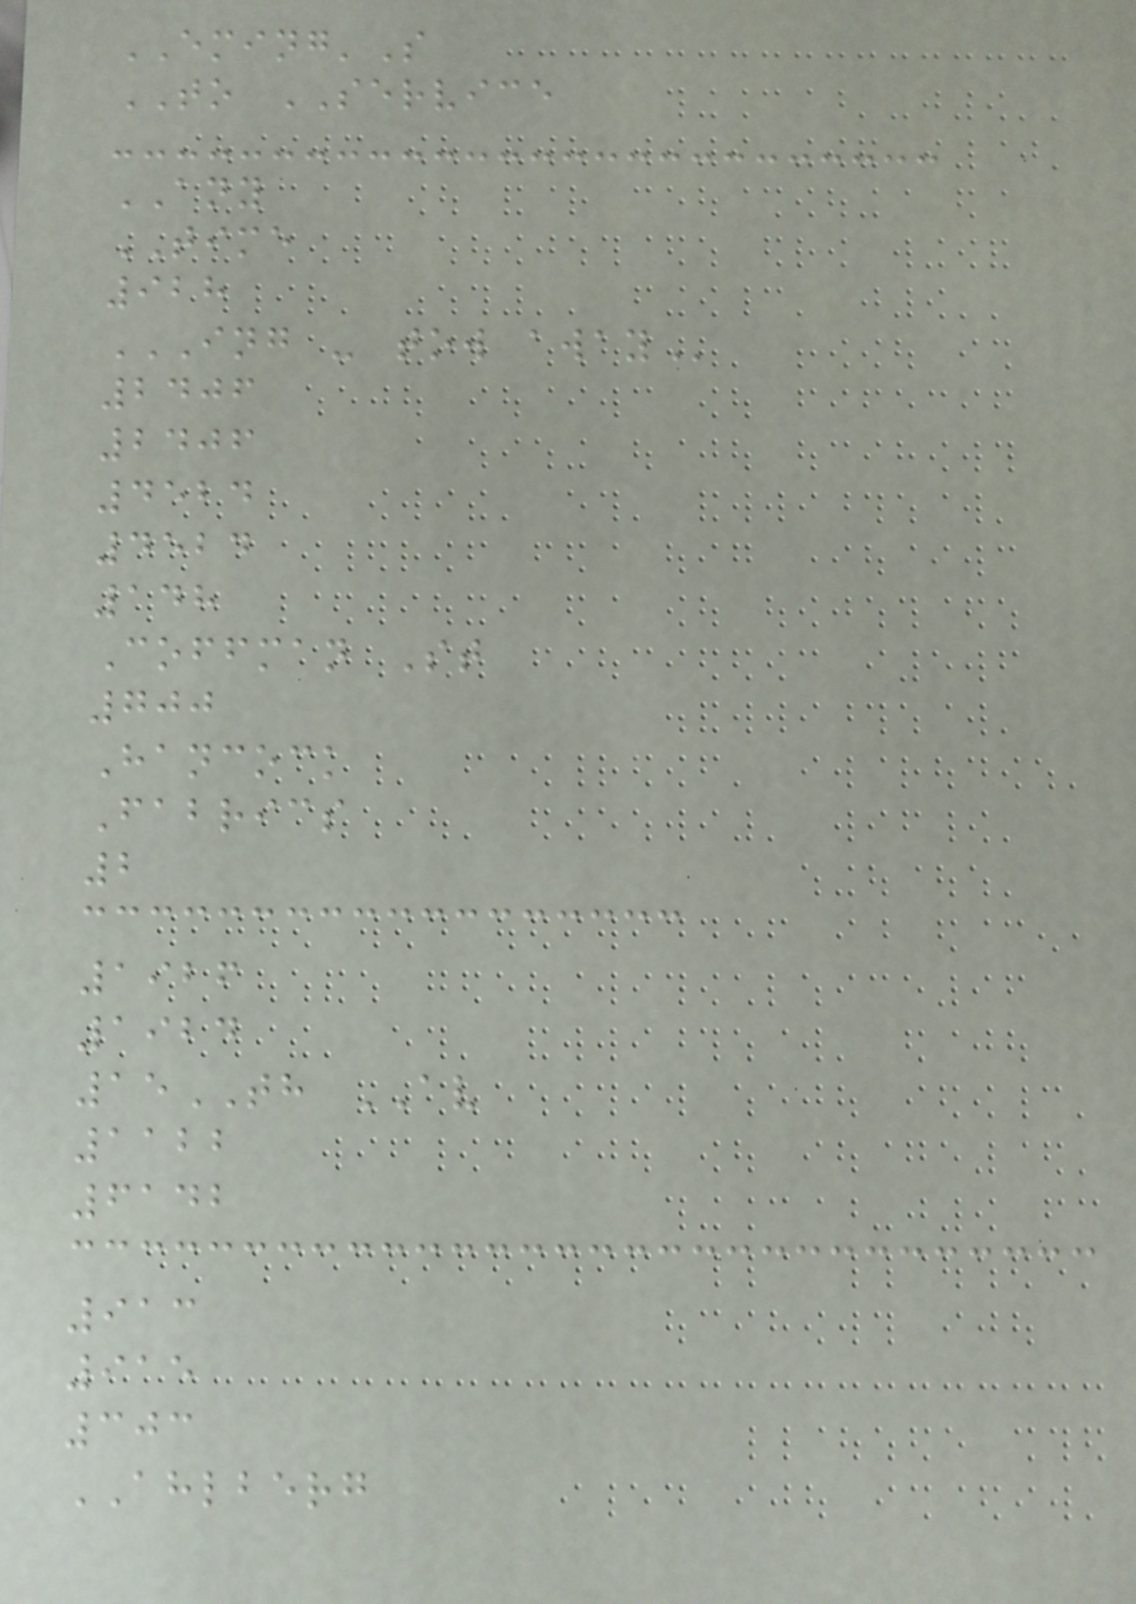EMING'S
TO SERVICE
ANY
TIME
928
ING - TOW AWAY
2406
2406
4524
4524
148
Coffman St
700
Hancock
Fabrics
2
1926
1924
15TH AV
1122
6142
913
915
303
AHLBERG
